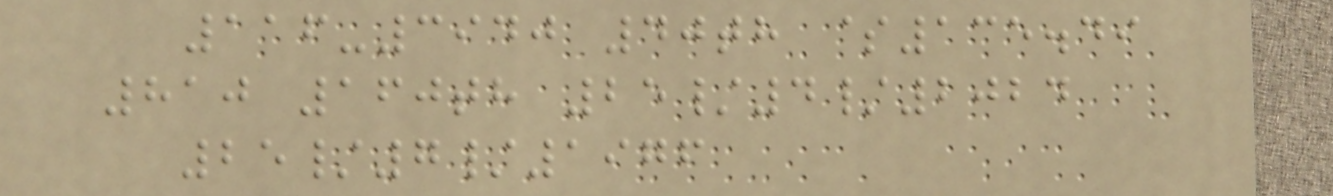116-3940 40th $135.49
810 160th 25/4/2024
25/7/1976
